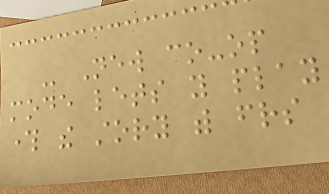- New co-op
mode lets you play
through the story with friends
